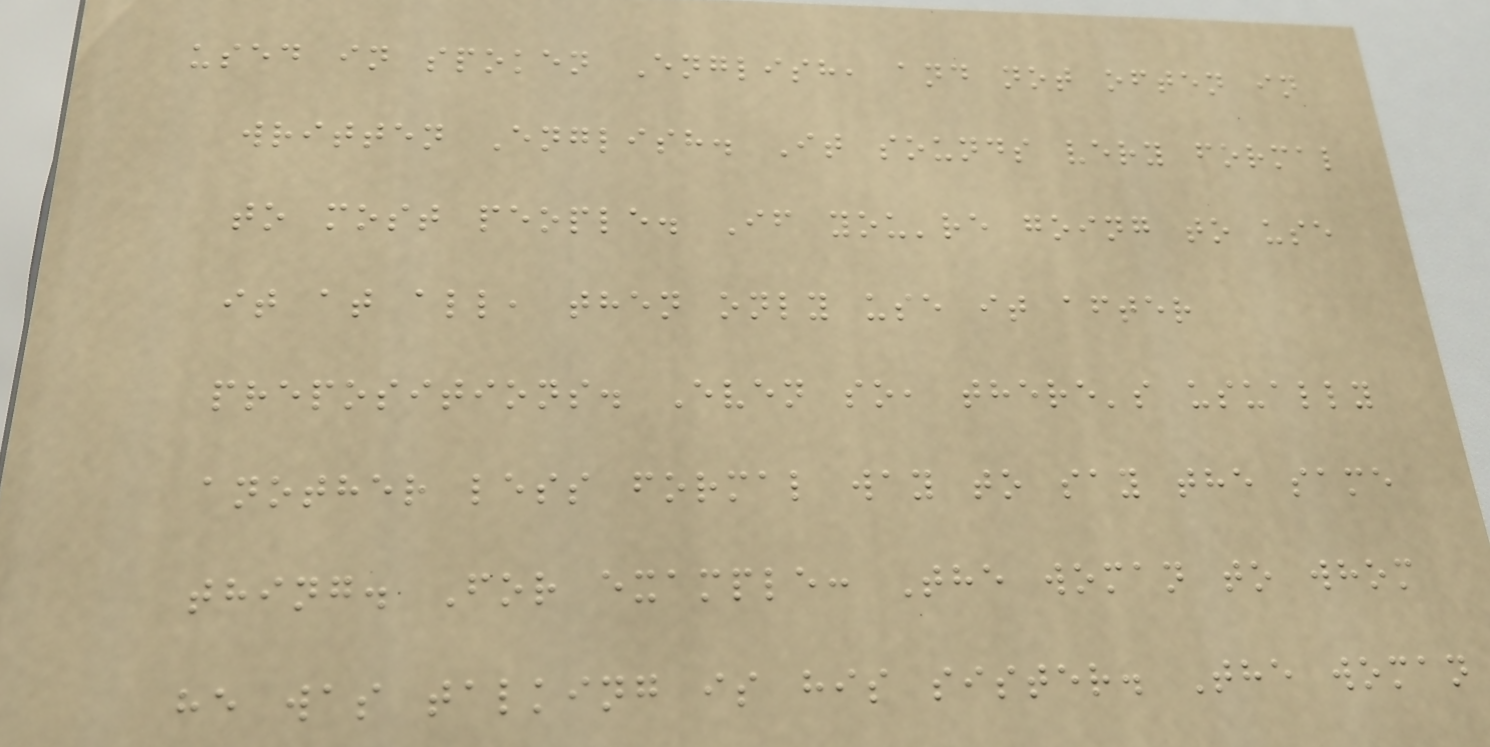used in spoken English, and not often in
written English. It sounds very formal
to most people. If you're going to use
it at all, then only use it after
prepositions. Even so, there's usually
another less formal way to say the same
thing. For example: The woman to whom
he was talking is his sister. The woman
